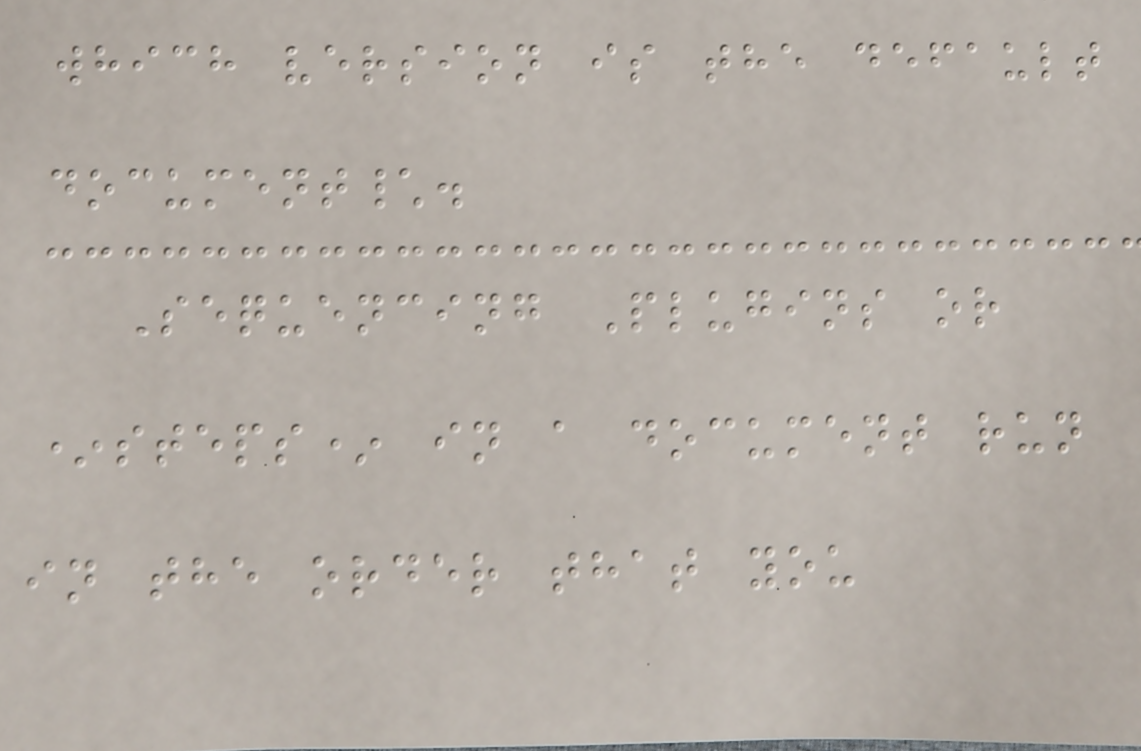which version is the default
document\.
Sequencing Plugins or
*steps* in a document run
in the order that you
